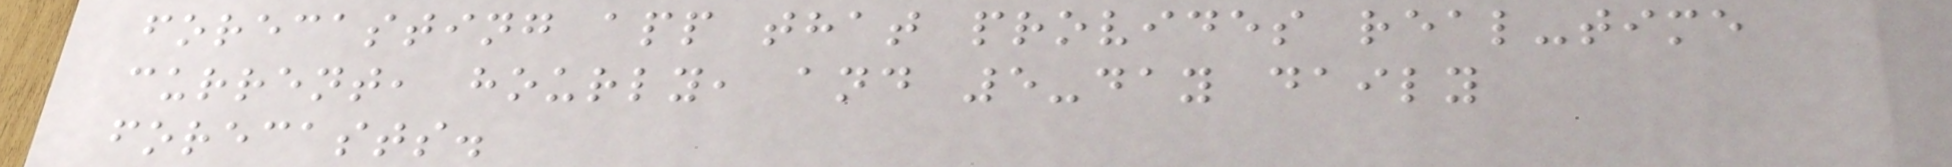forecasting app that provides real-time
current, hourly, and 5-day daily
forecasts.
